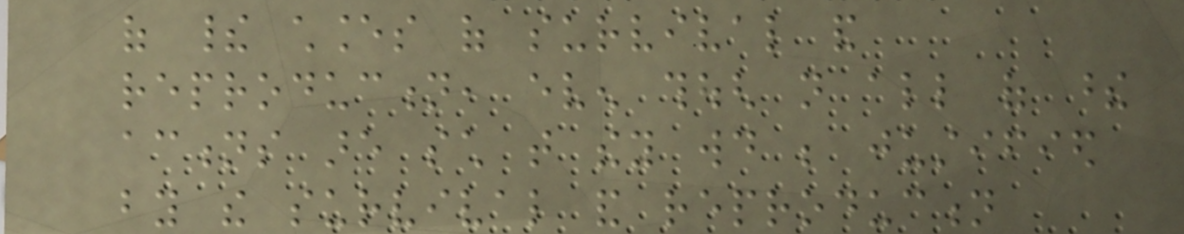of their chances of survival and
reproduction, even though not all of these
actions are such that they would be justified
by the survival and reproduction
